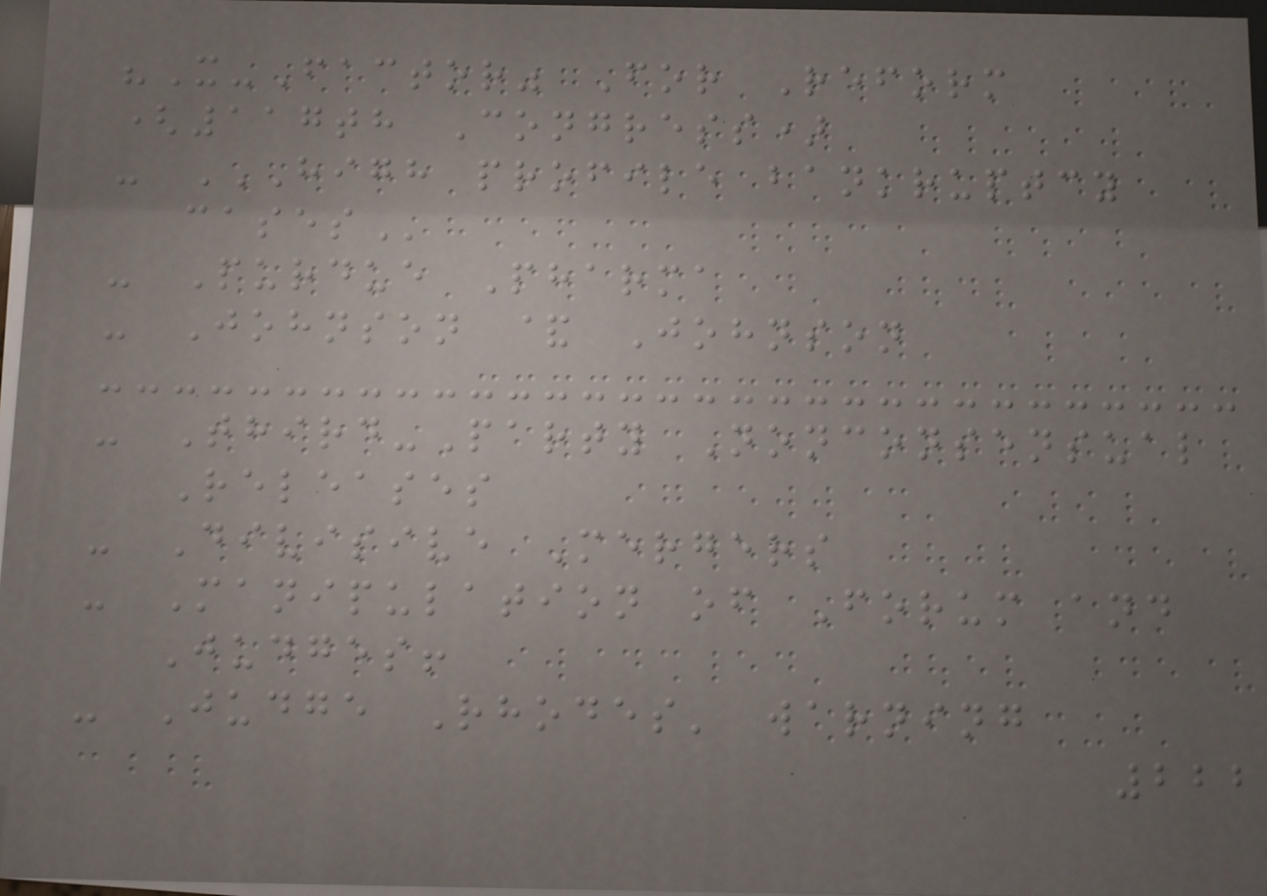"X-Factor" For Reform
(117th Congress)
- HIGH PROFILE BANKRUPTCY
CASES
- Purdue Pharma
- Johnson & Johnson
- Third-Party Nonconsensual
Releases
- Divisive Mergers
- Manipulation of Forum and
Judges!
- Judge Rhodes' warning
222
